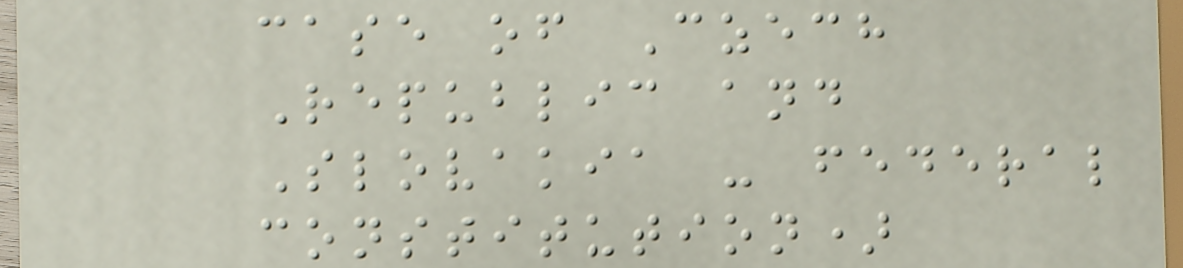case of Czech
Republic and
Slovakia - federal
constitution)
